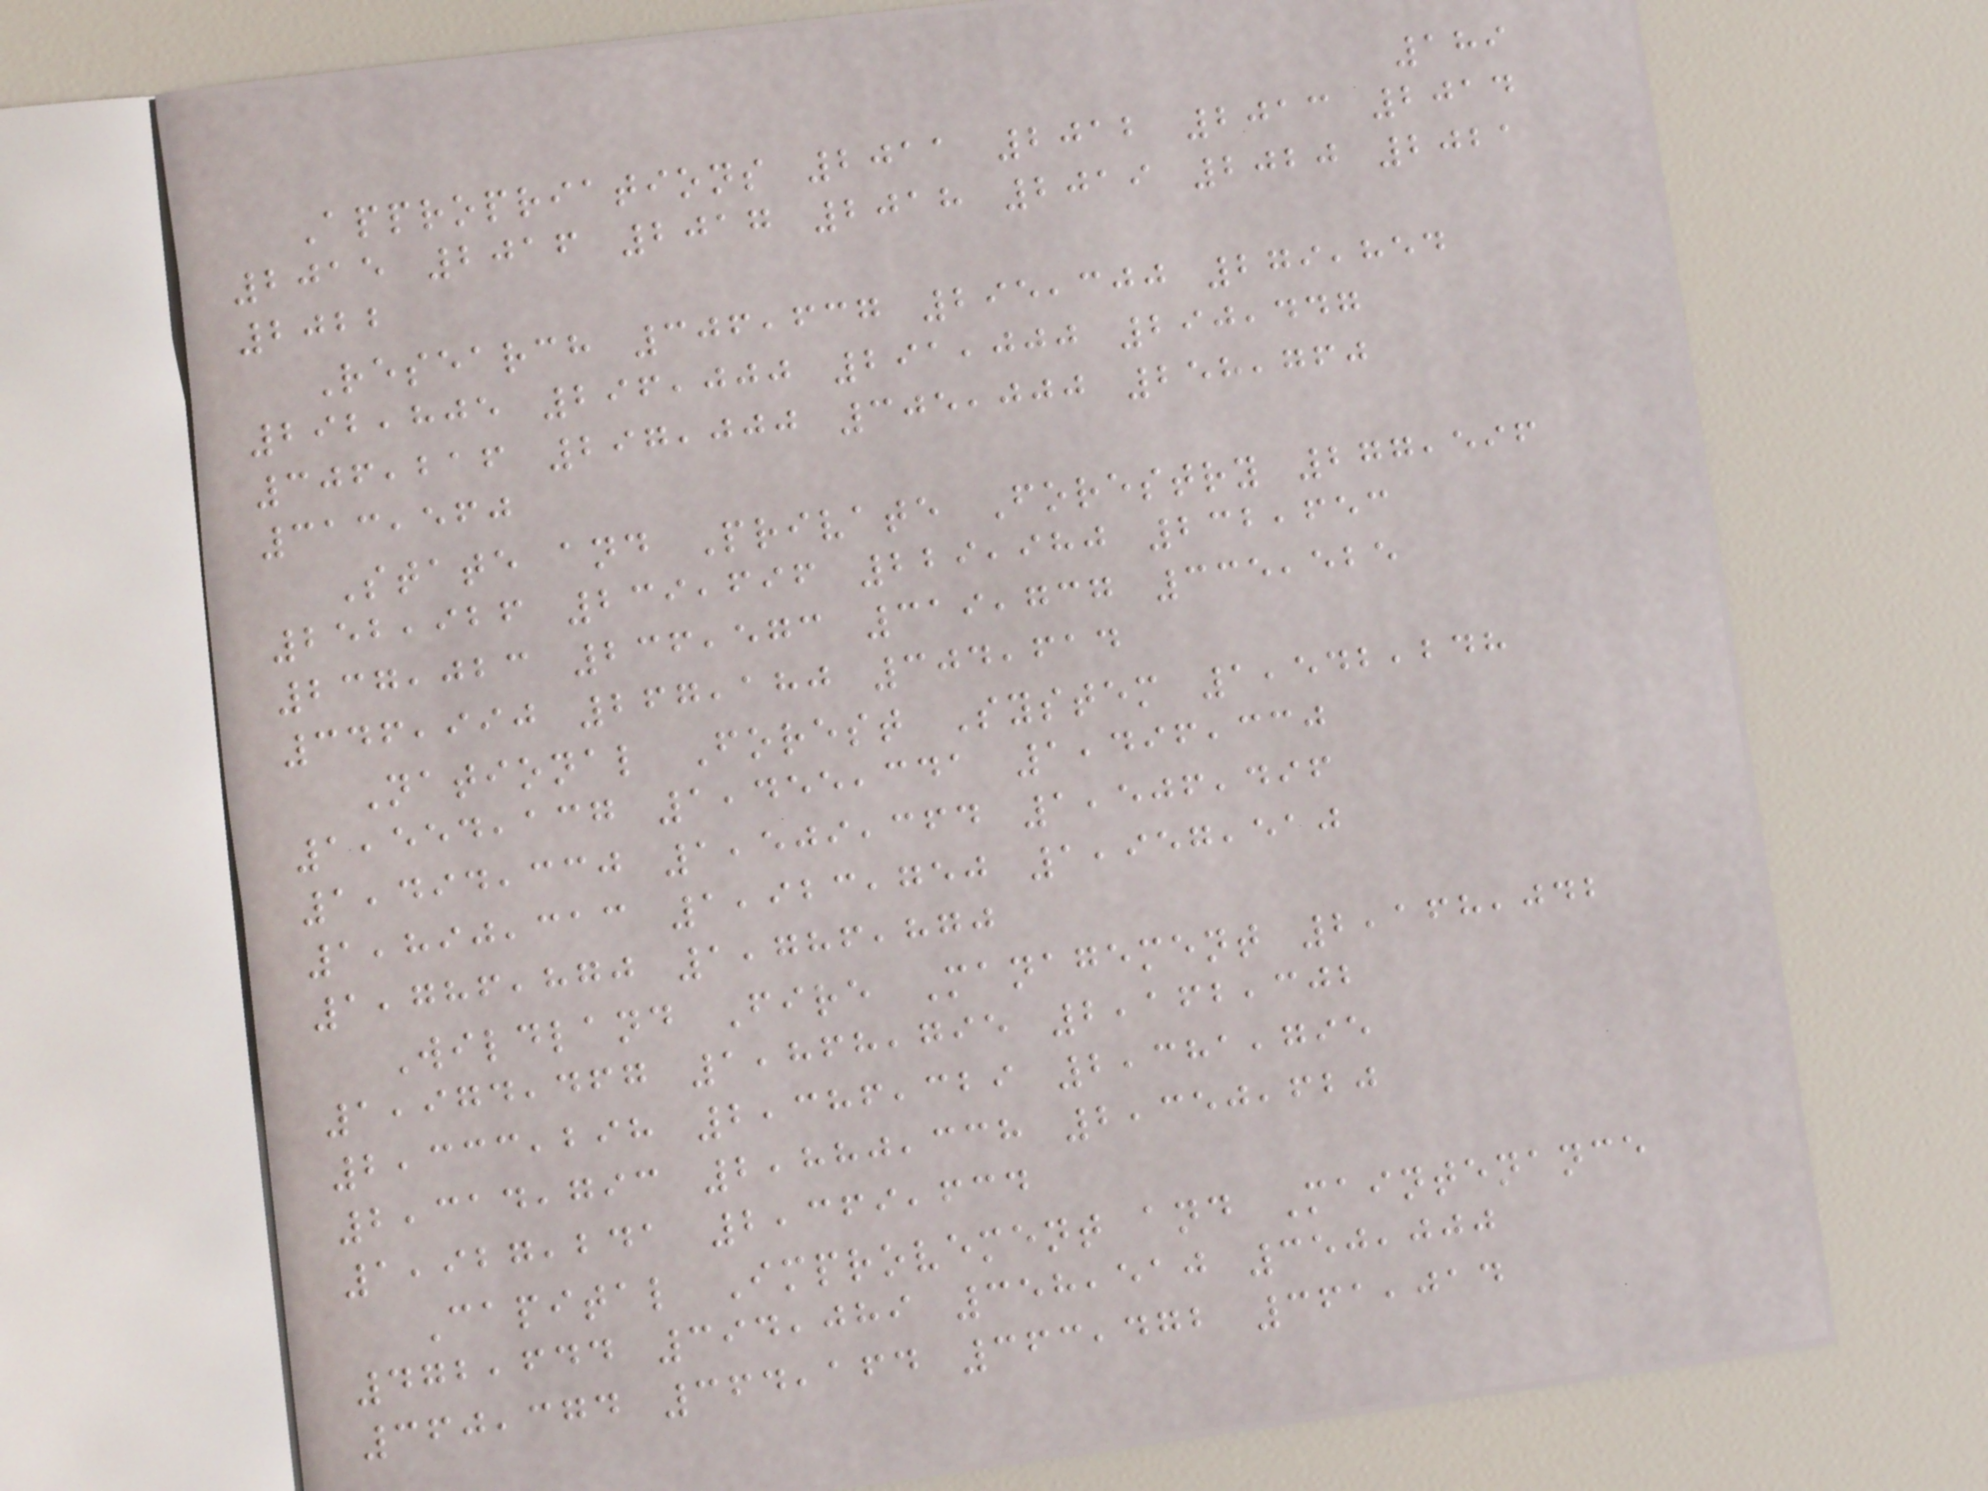189
Appropriations 2011 2012 2013 2014
2015 2016 2017 2018 2019 2020 2021
2022
Research 306,637 295,300 279,854
292,805 296,000 291,000 290,447
306,216 297,000 305,000 258,760
313,560
State and Private Forestry 277,596
252,926 239,696 229,980 232,653
237,023 236,573 319,737 335,525
346,990 267,180 304,614
National Forest System 1,542,248
1,554,137 1,455,341 1,496,330
1,494,330 1,509,364 1,506,496
1,890,313 1,923,750 1,957,510
1,786,870 1,786,870
Wildland Fire Management 2,168,042
1,974,467 1,868,795 2,162,302
2,333,298 2,386,329 2,381,795
2,314,793 2,880,338 2,350,620
1,927,241 2,369,634
Capital Improvement and Maintenance
472,644 394,089 358,510 350,000
360,374 364,164 363,472 361,014
